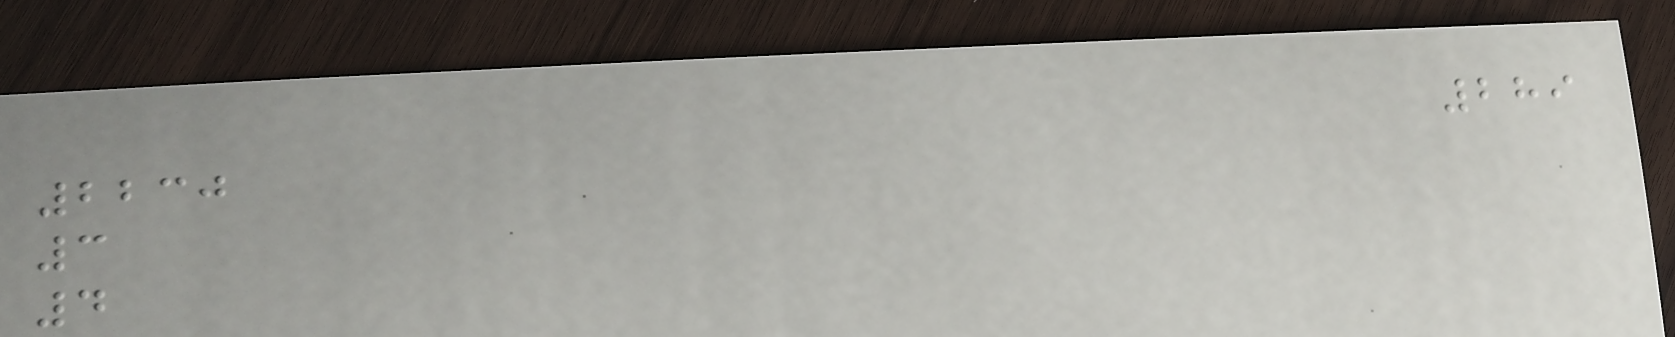289
2230
3
4
